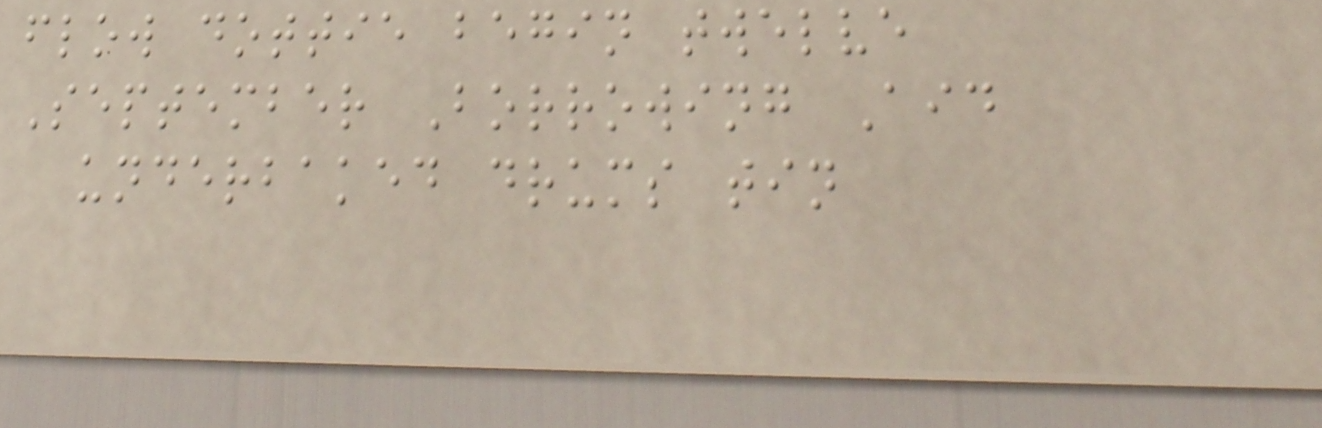flow dottie begin twelve
September Borrowing Aid
underbaked drums tin
